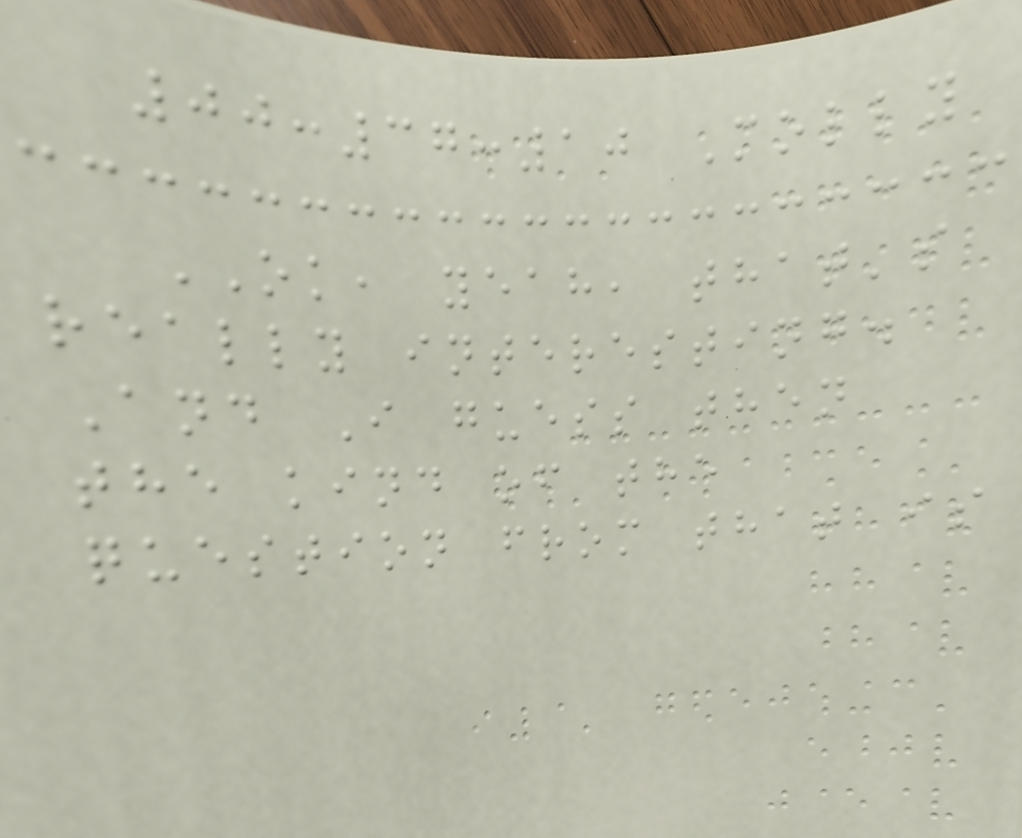00:37:10 Molly
OK, yeah, that's
really interesting.
And I guess then
the kind of the
question from that is
